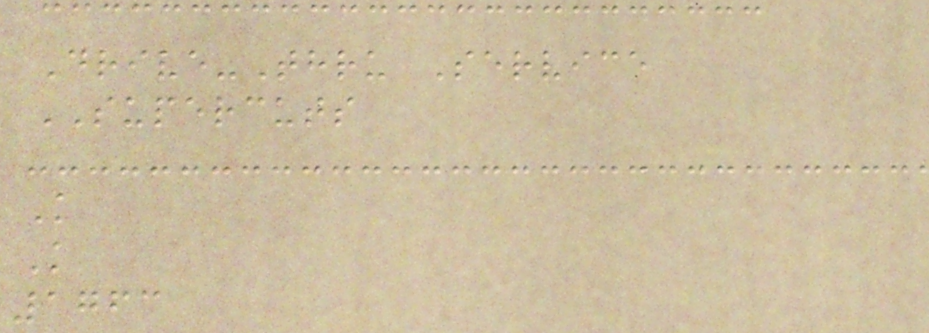Drive-Thru Service
SUPERCUTS
K
K
1763
